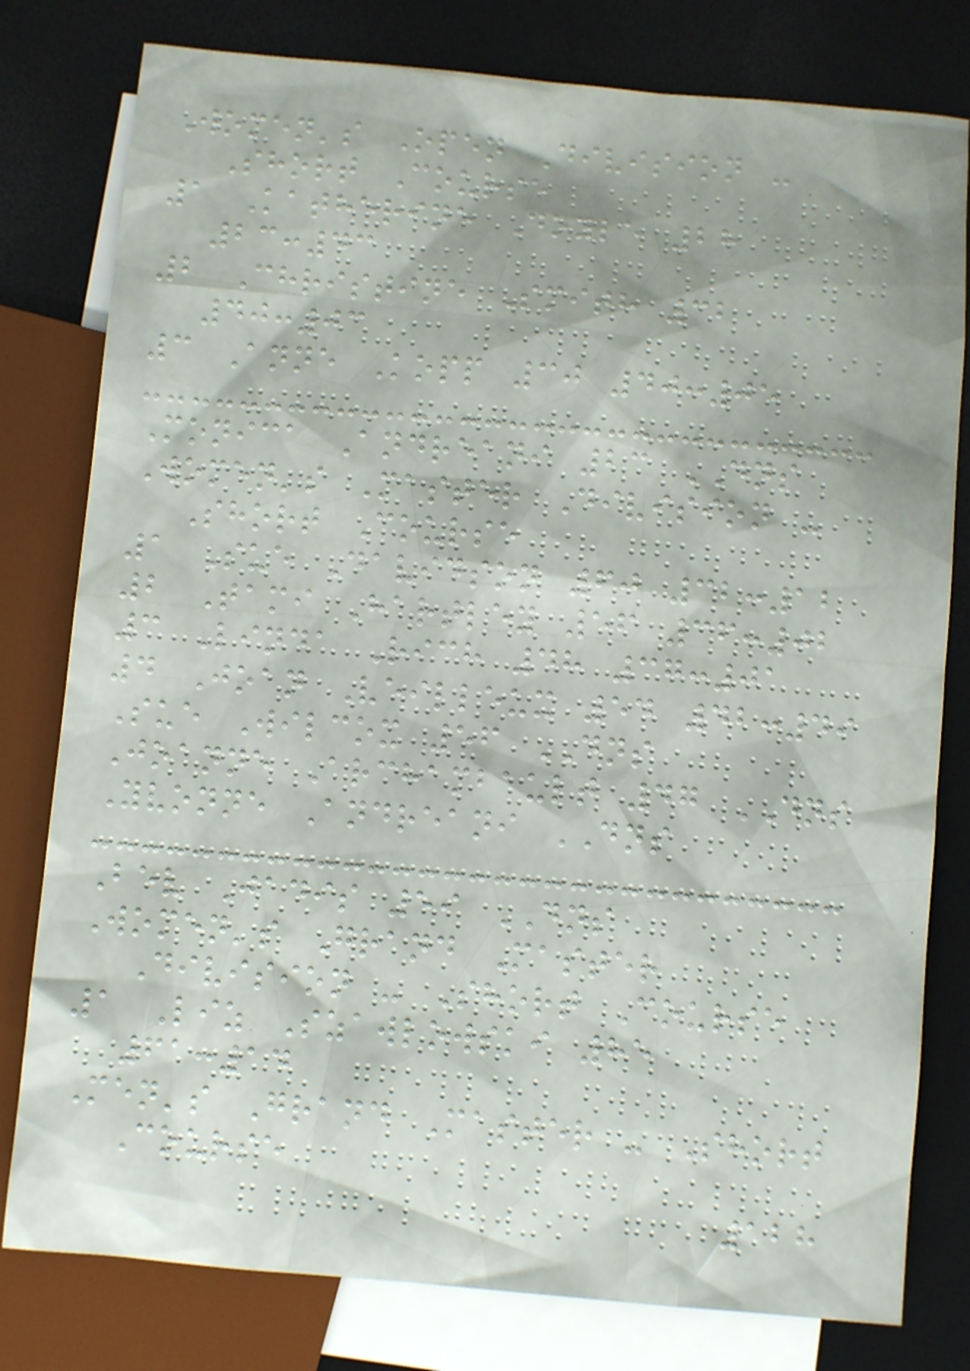Women's Open Division -
Short Course
1 Katherine Doyle 28
23:43
2 Christine Smith 32
40:03
3 Anne Kopp 30 40:05
Monica Andreani 23 DNS
Women's Master Division -
Short Course
1 Sue Davidson 60 32:12
2 Tami Hartley 56 36:02
3 Linda Rich 48 37:01
4 Joan Veilleux 54 42:49
Sue Wilcox 56 DNS
Joanne Archambault 47 DNS
Yvonne Andreani DNS
Bev Jadis 59 DNS
Women's Grand Master
Division - Short Course
1 Liz Szawlowski 85
61:14
Men's Grand Master - Short
Course
128
